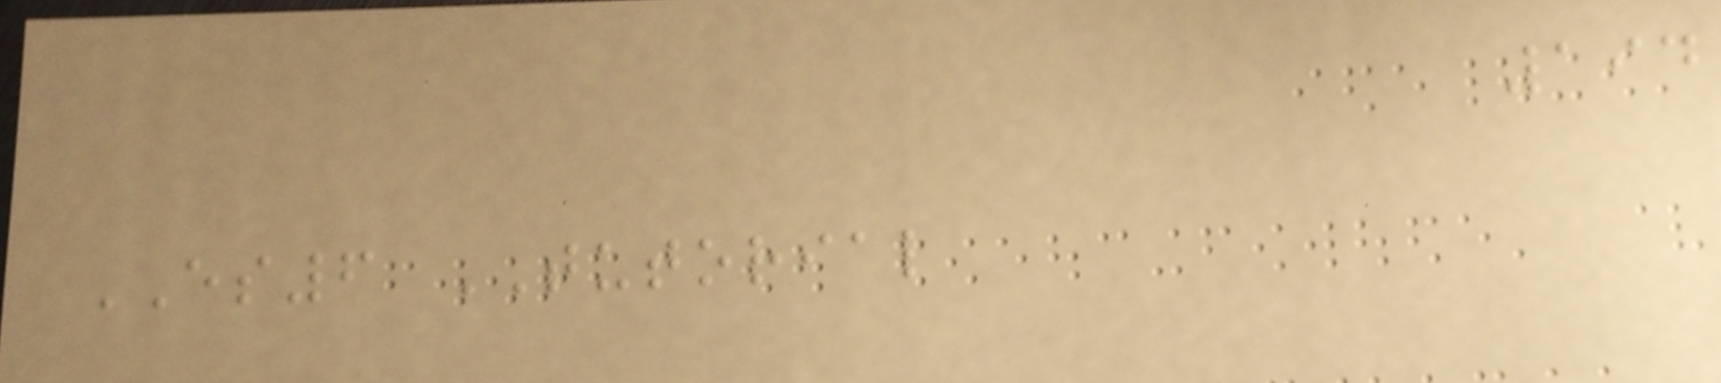194
ES6 TUTORIAL
